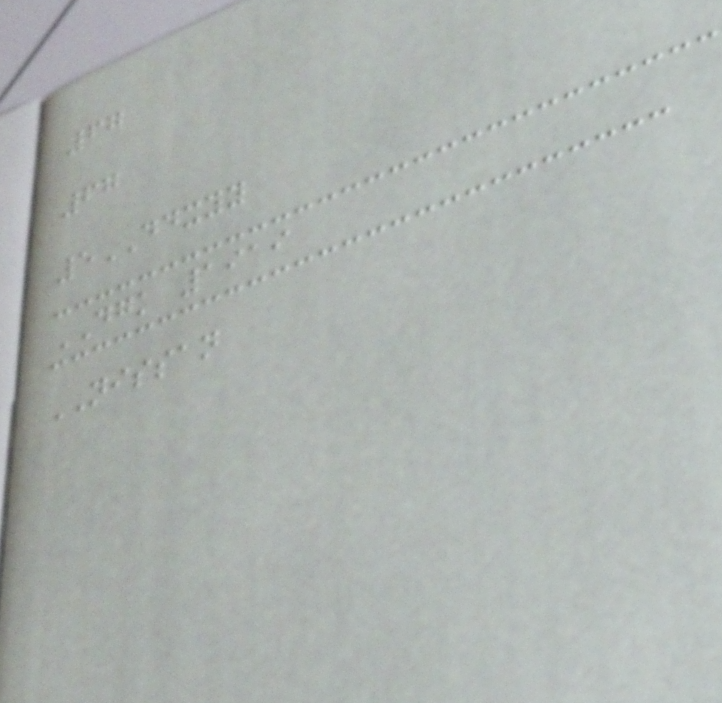67
67
5DDXYY
DGK 1919
NISSAN
